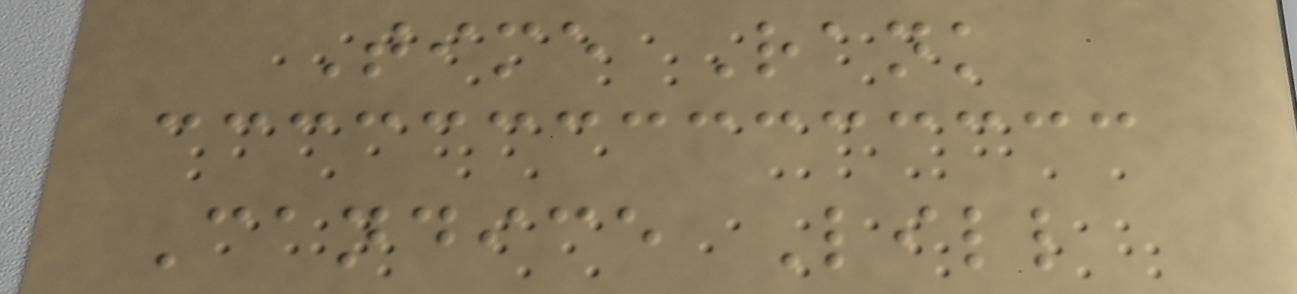Time Rank
Candice Lill
